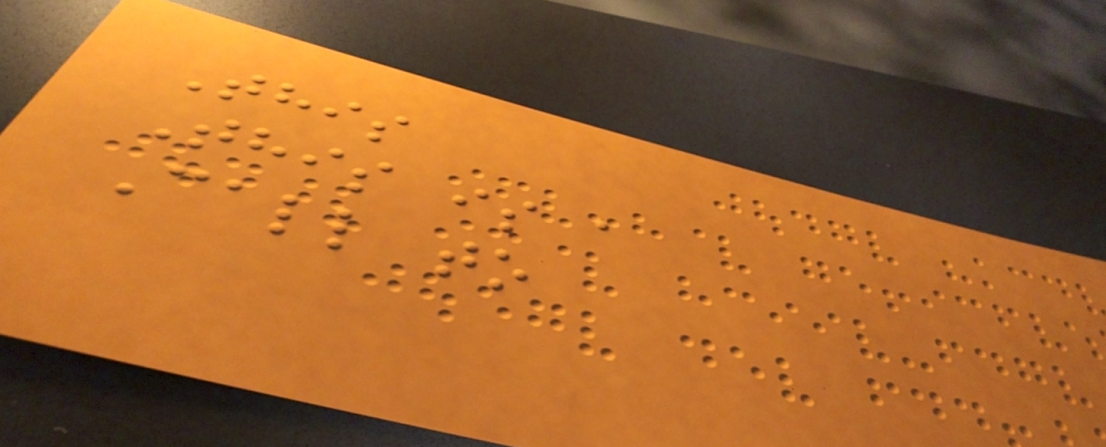This
This is a
Call to
